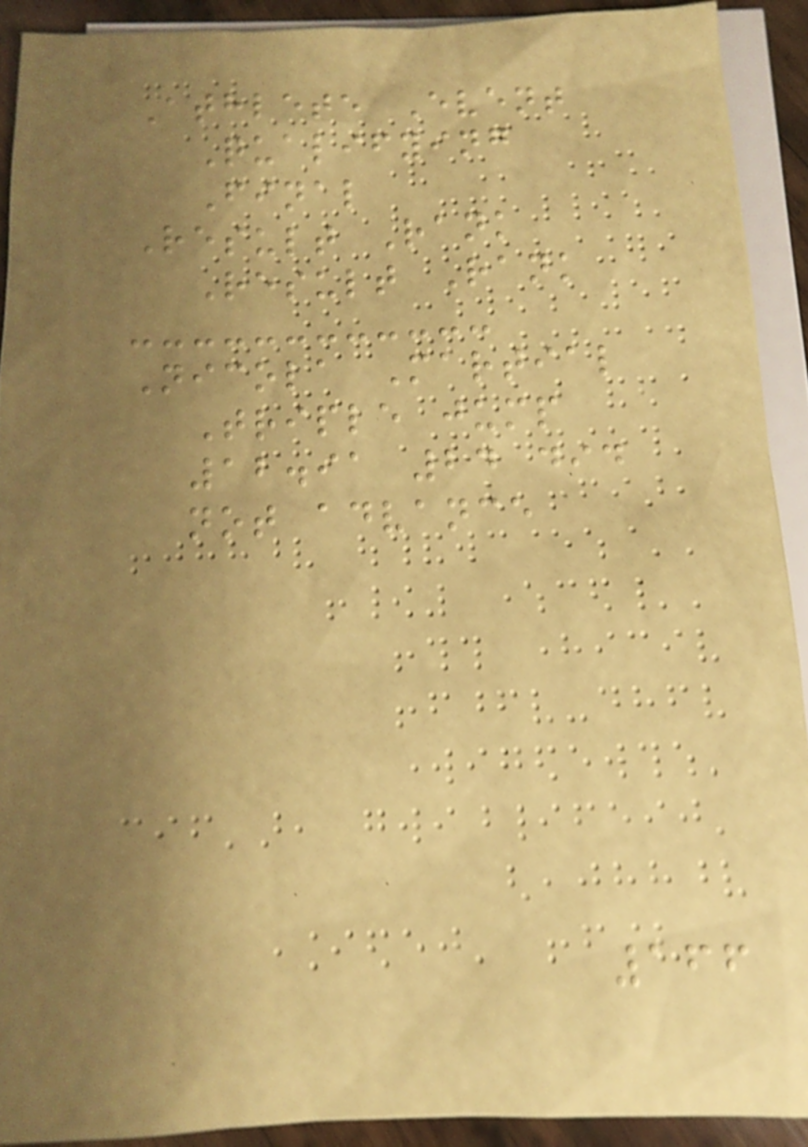Athlete Event
Qualifying
Final
Result Rank
Result Rank
Nicola Martial
Triple jump
12.91 24 did
not advance
166
